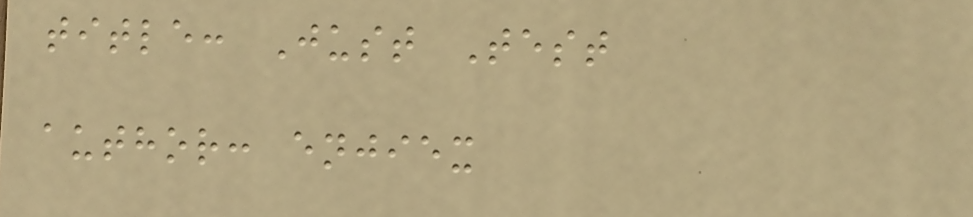title: Just Test
author: enjiex
